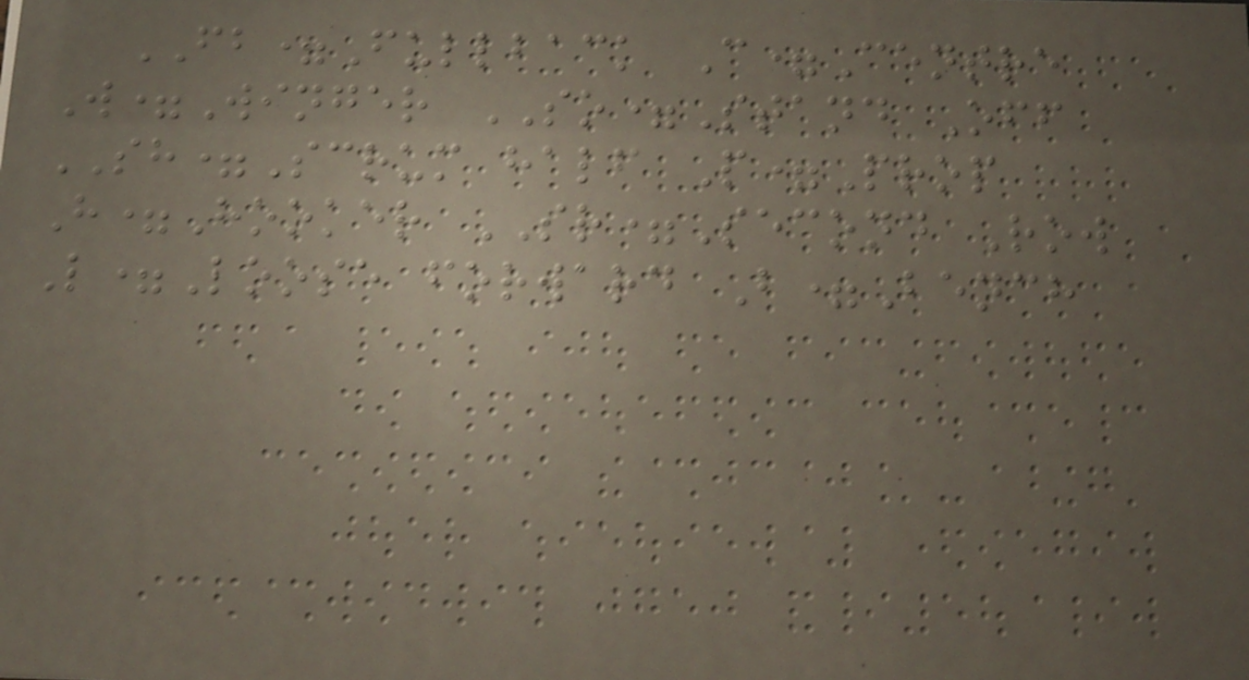FB=Fullback C=Centre
W=Winger SO=Stand Off
SH=Scrum half P=Prop
H=Hooker SR=Second Row
L=Loose forward B=Bench
